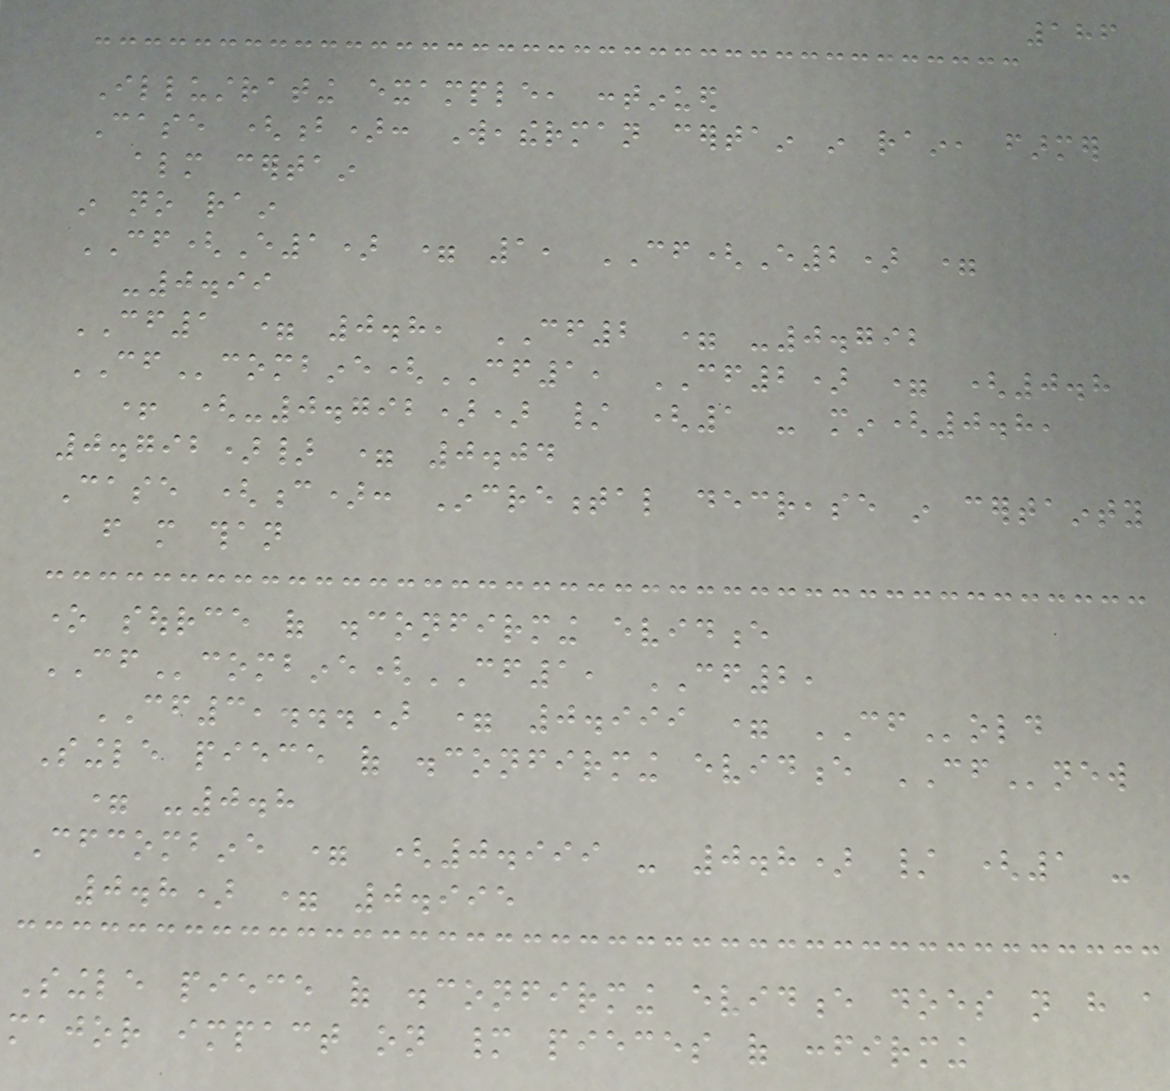186
Illustrating example, continued
Case (b): Weatherman certain in rain, farmer
almost certain
in no rain
CF(E1) = 1, CF(E2) =
-0.99
CF1 = 0.8, CF2 = -0.792
CFcombine(CF1, CF2) = (0.8
+ (-0.792)) / (1 - min(0.8,
0.792)} = 0.04
Case (c): Incremental decrease in certainty
from more than
one source of disconfirming evidence
CFcombine(CF1, CF2,
CF3,...) = 0.999 = CFold
Single piece of disconfirming evidence CFnew
= -0.8
Cfcombine = (0.999 - 0.8) / (1 -
0.8) = 0.995
Single piece of disconfirming evidence does not have a
major impact on many pieces of confirming
